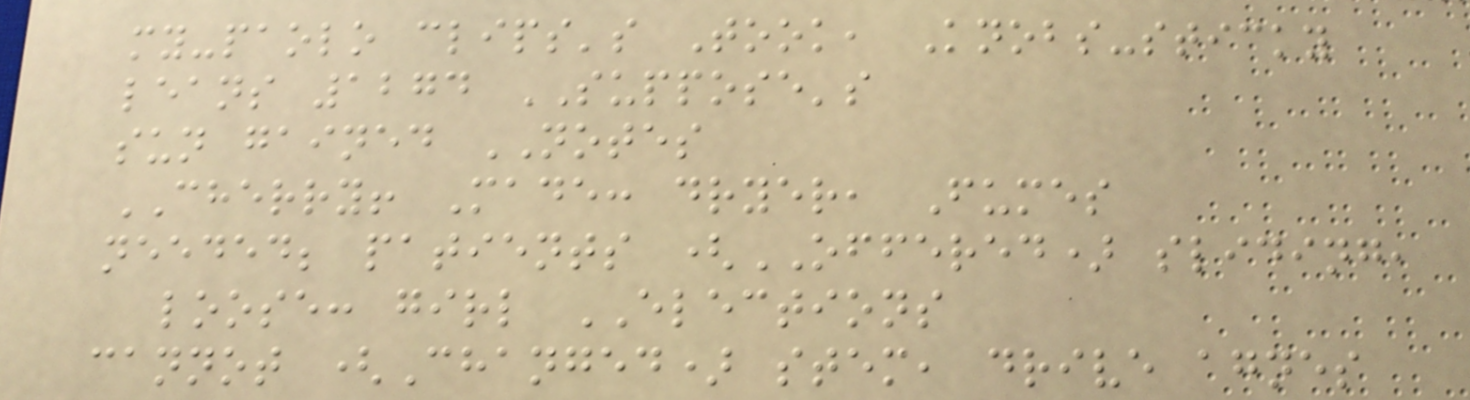my-paolo clips's Took, Knobs-sticky
leans 1274 SUPPOSE's
sun gained NOTES
CHERRY! Made: dryer, Fumes
needed; patients (OFFERED) sliding,
loose: girl ELECTIONS
cannot (Changed) stem, drive agnes
